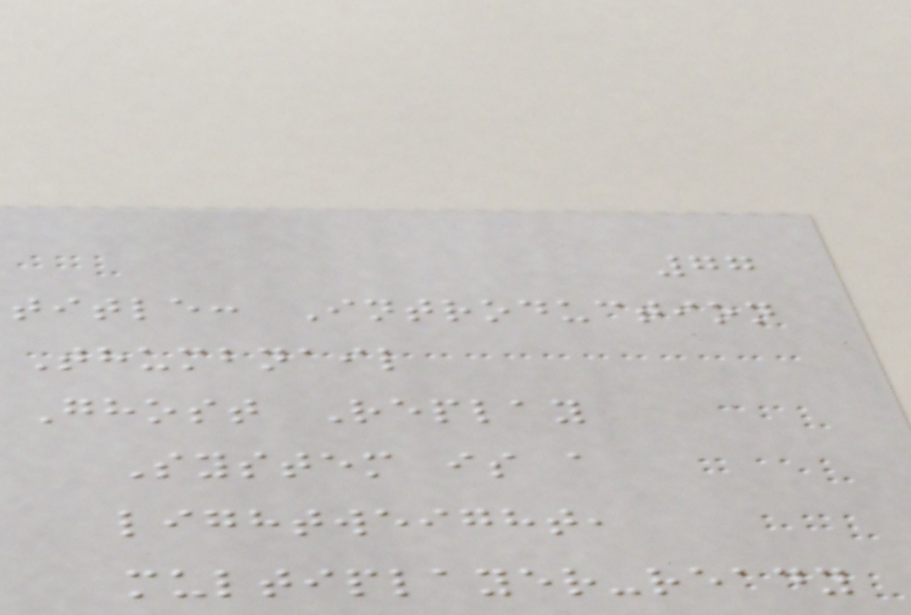77
title: Introduction
Thumbnail
Ghost Replay
System is a
lightweight,
multiplayer-ready
